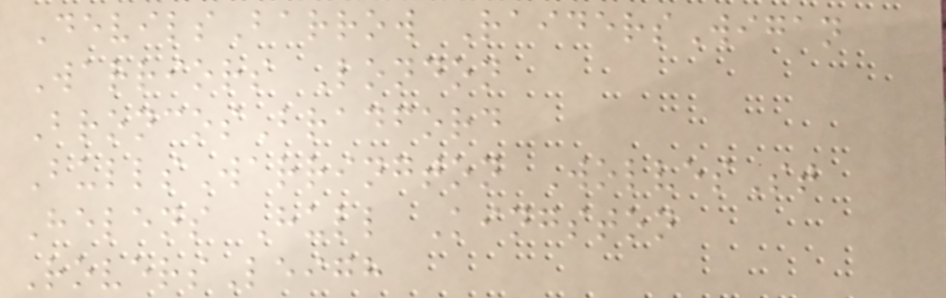DevilsBarrow RaidersWigan
Warriors London
BroncosBradford
BullsWarrington WolvesSt
Helens Hull Kingston
RoversLeigh
